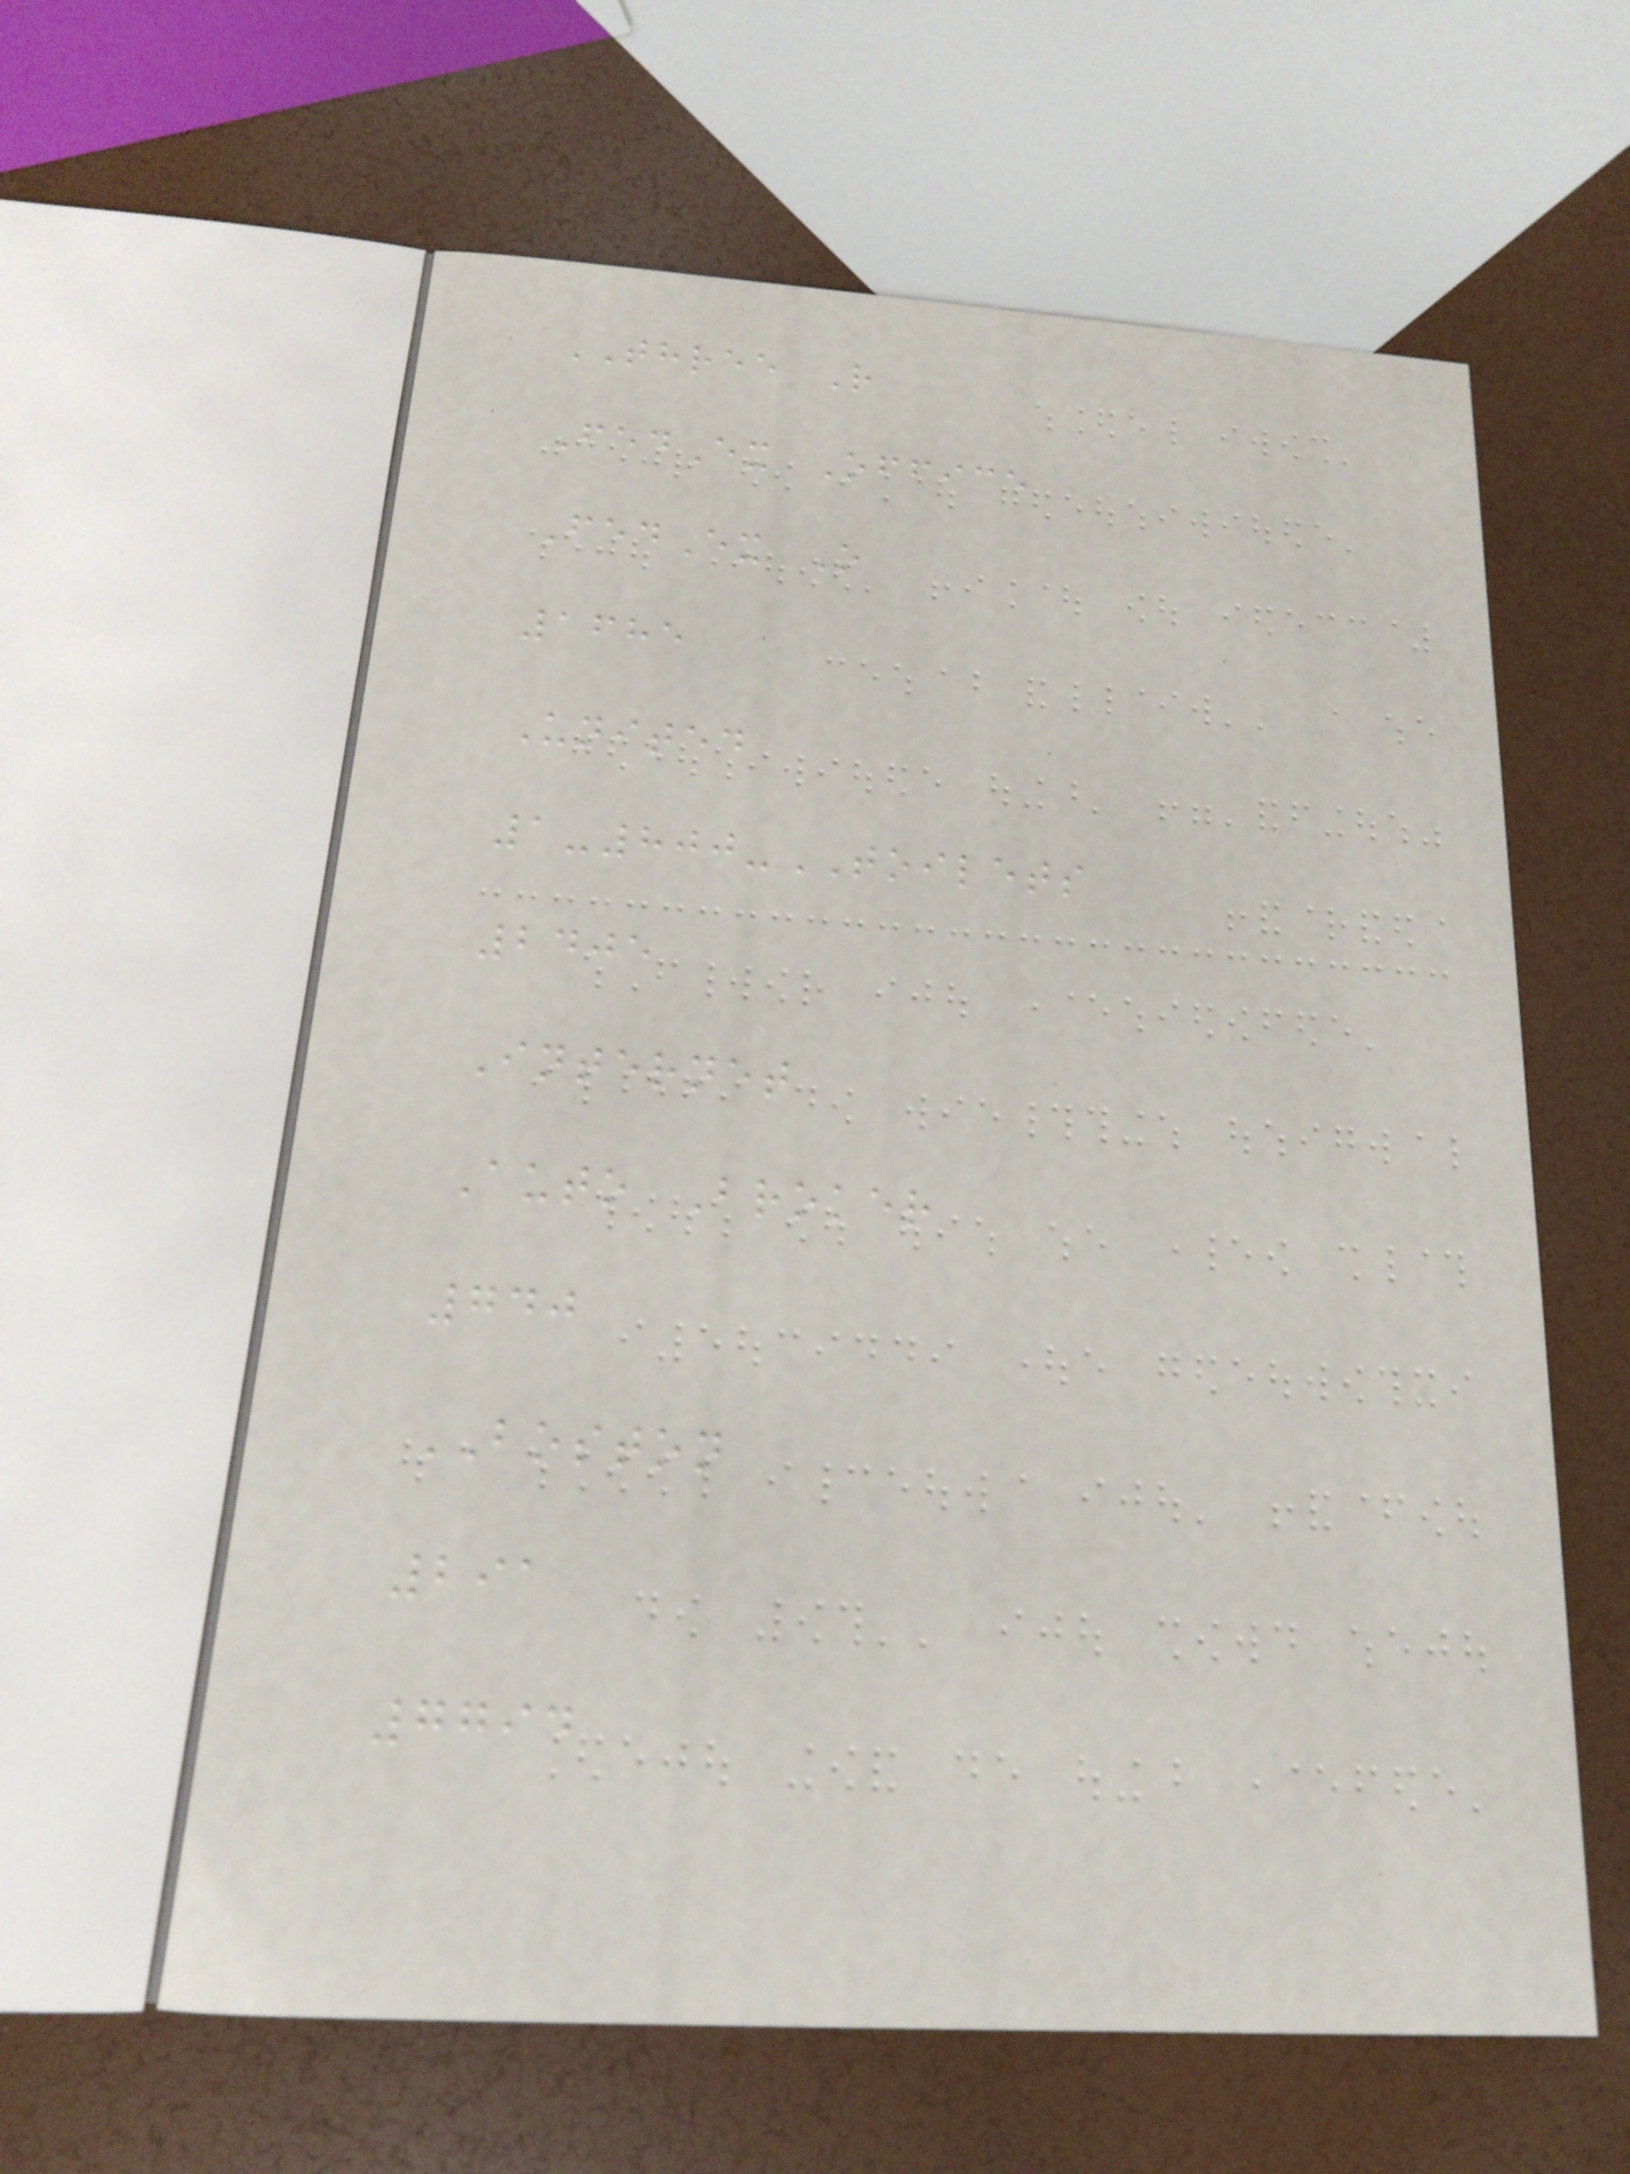THREE R
FedEx Office
FedEx O
1685
United
1-800-TOILETS
2405
Internet
Auto Broker
740
BOSTON
291
7794
